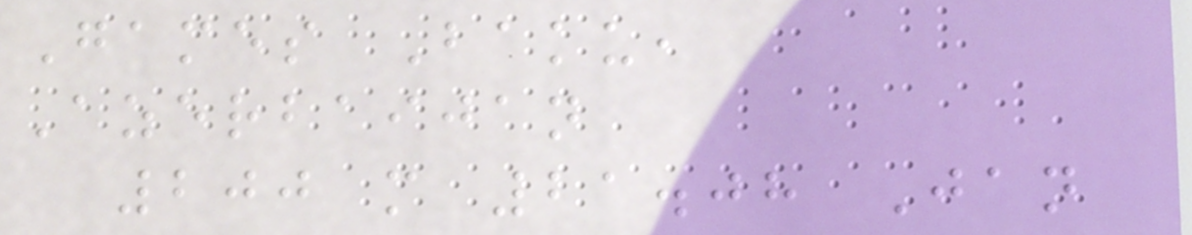Games Baku,
Azerbaijan
200 m 21.08 Jan
